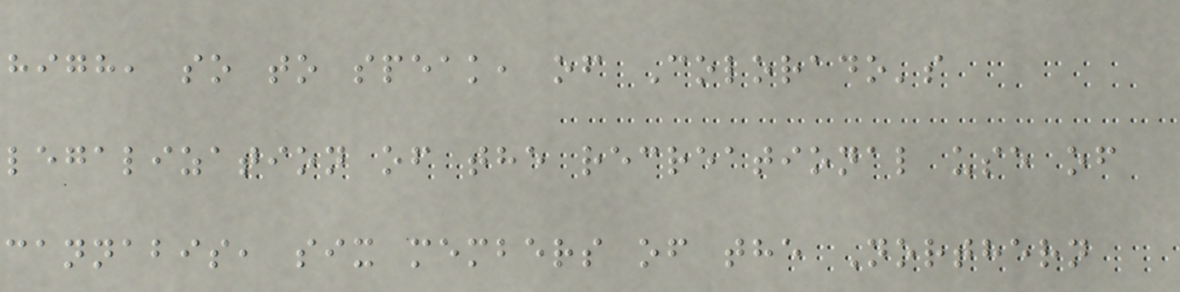high, so to speak, of Colorado's
legalization of the recreational use of
cannabis, six members of the Northern
